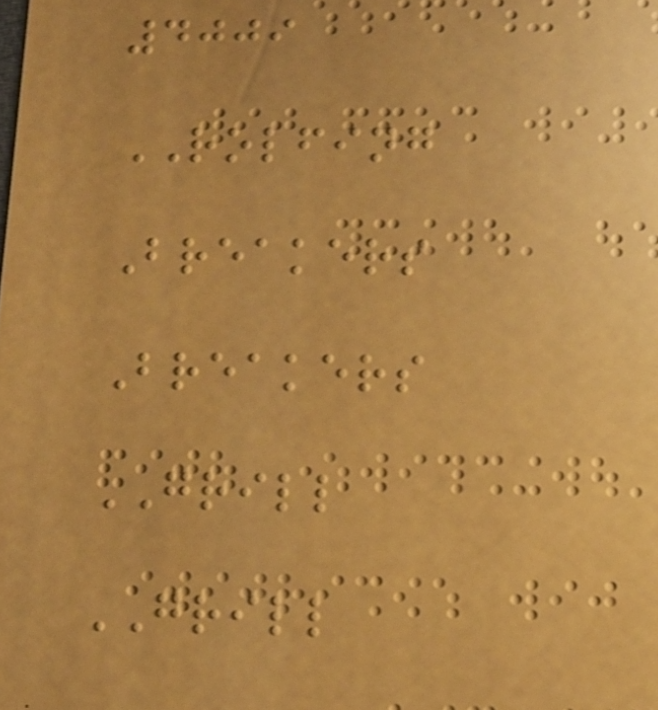4009
ROLFING
Breakers
Breakers
GRILL
GRILL
